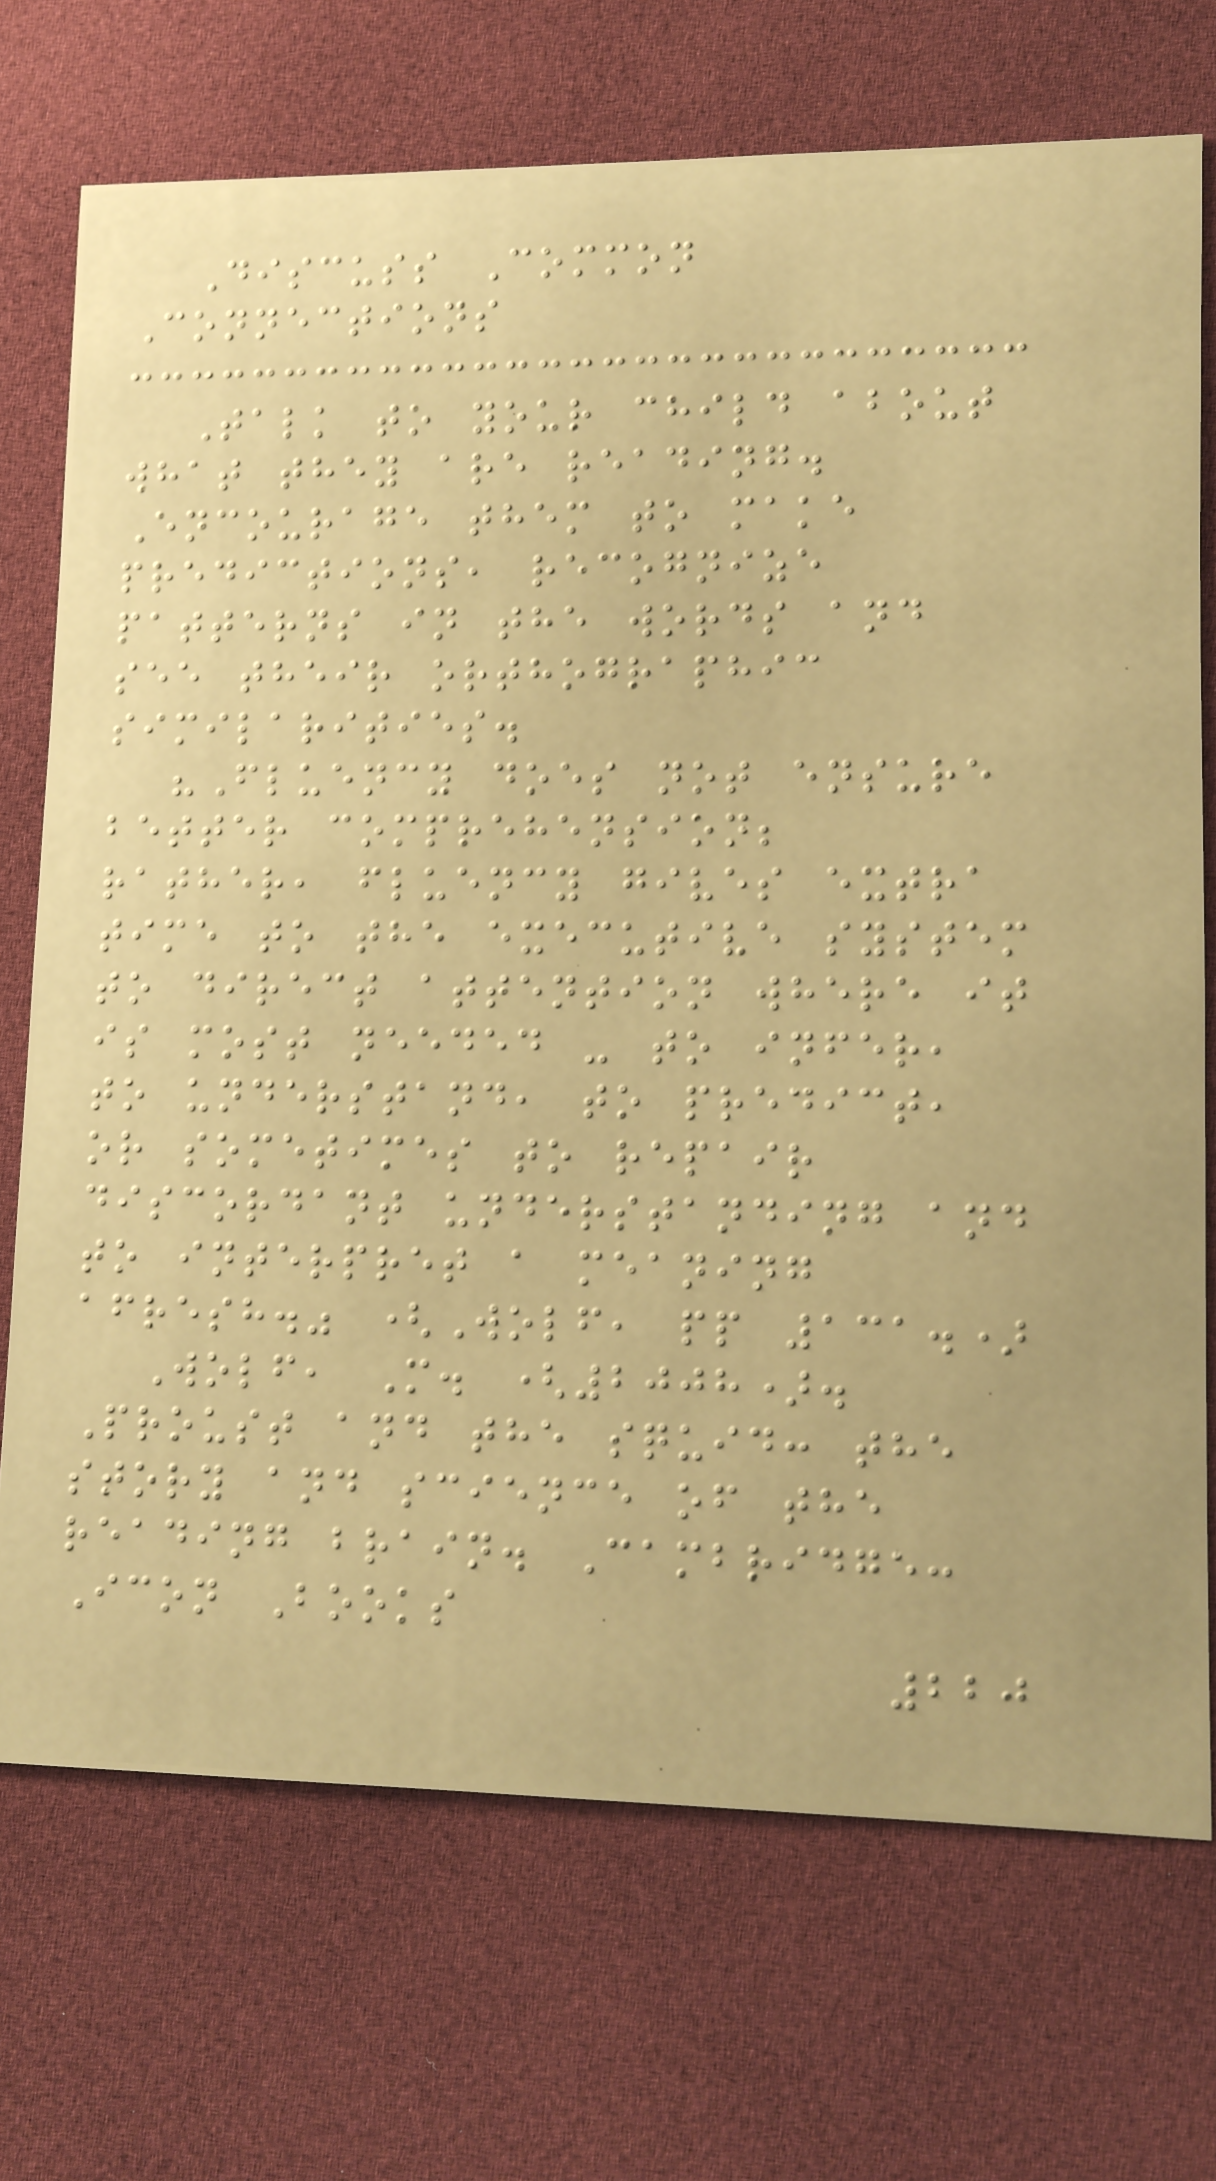Discuss Common
Connections
Talk to your child about
what they are reading.
Encourage them to make
predictions, recognize
patterns in the words and
see their orthographic
similarities.
"Fluency does not ensure
better comprehension;
rather, fluency gives extra
time to the executive system
to direct attention where it
is most needed - to infer,
to understand, to predict,
or sometimes to repair
discordant understanding and
to interpret a meaning
afresh." (Wolf, pp 131.)
Wolf, M. (2008).
Proust and the squid: the
story and science of the
reading brain. Cambridge:
Icon Books
220
